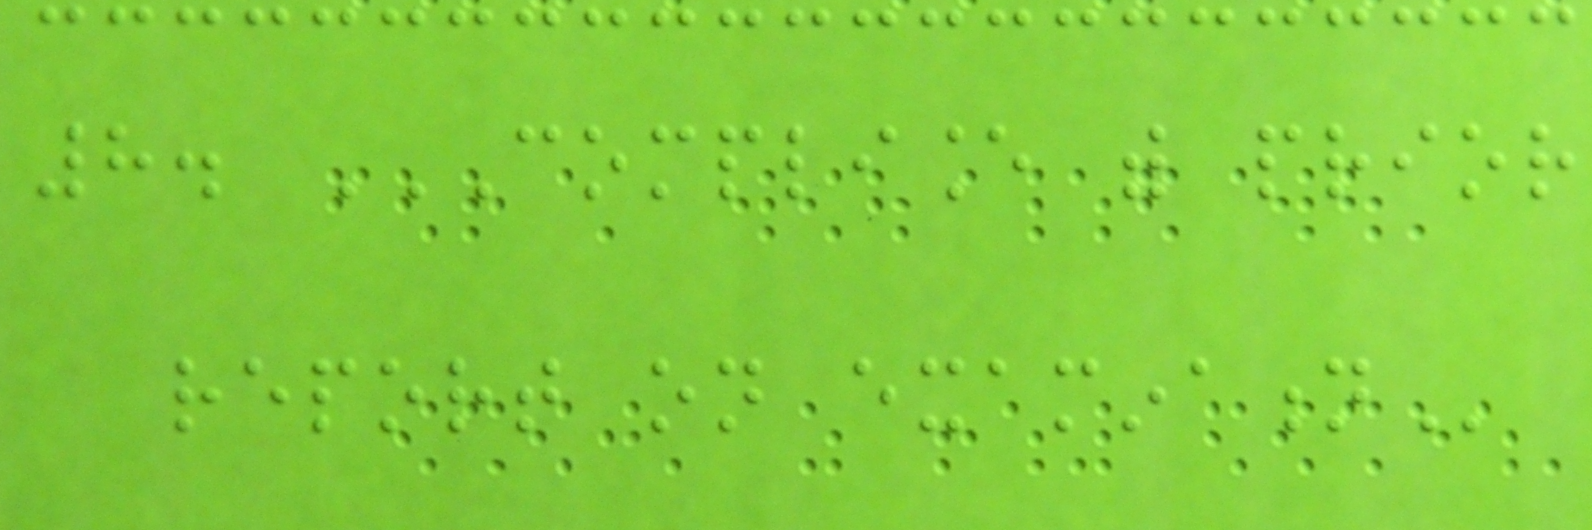8. COMPLIANCE WITH PRIOR
REPORT ON EXAMINATION
